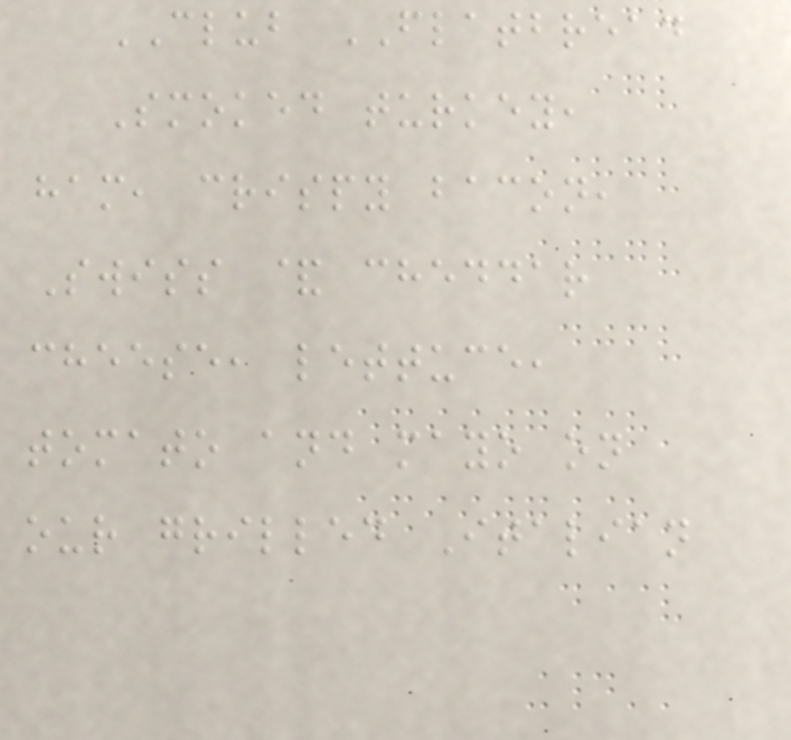CLUB FLATBREAD
Smoked turkey,
ham, crispy bacon,
Swiss & cheddar
cheese, lettuce,
tomato and mayo on
our grilled Italian
